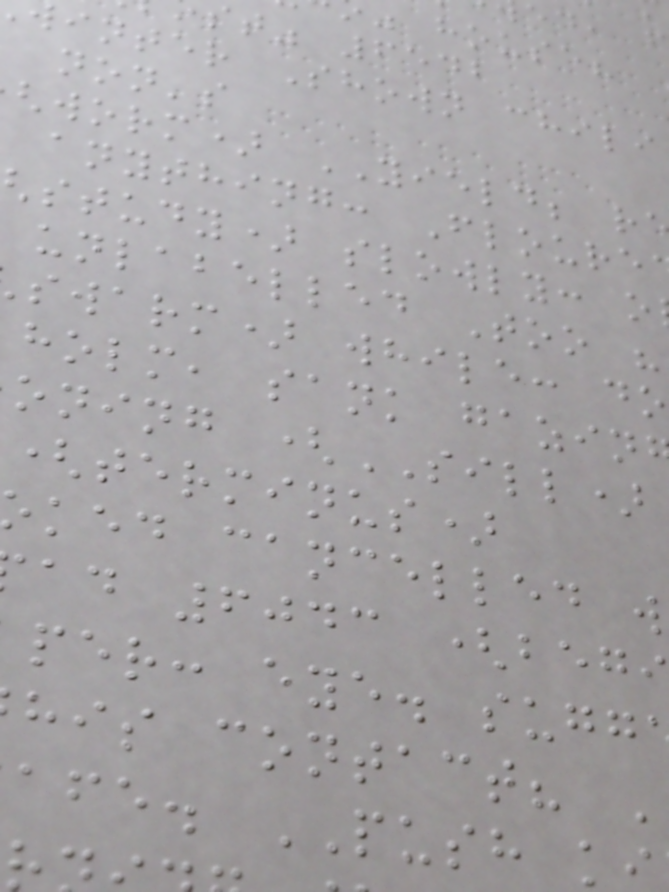st" 6542
inter Shown chili
non's
worm) YIELD; r
anything: Floure
study) slowly: o
unlabelled Too
swarm) while: do
holm, sank gazin
oning (SILL)
(terminus)
ked cancelled w
ad 6043 (beg
per: eye. sugg
his contact?
afe. PUSH k
